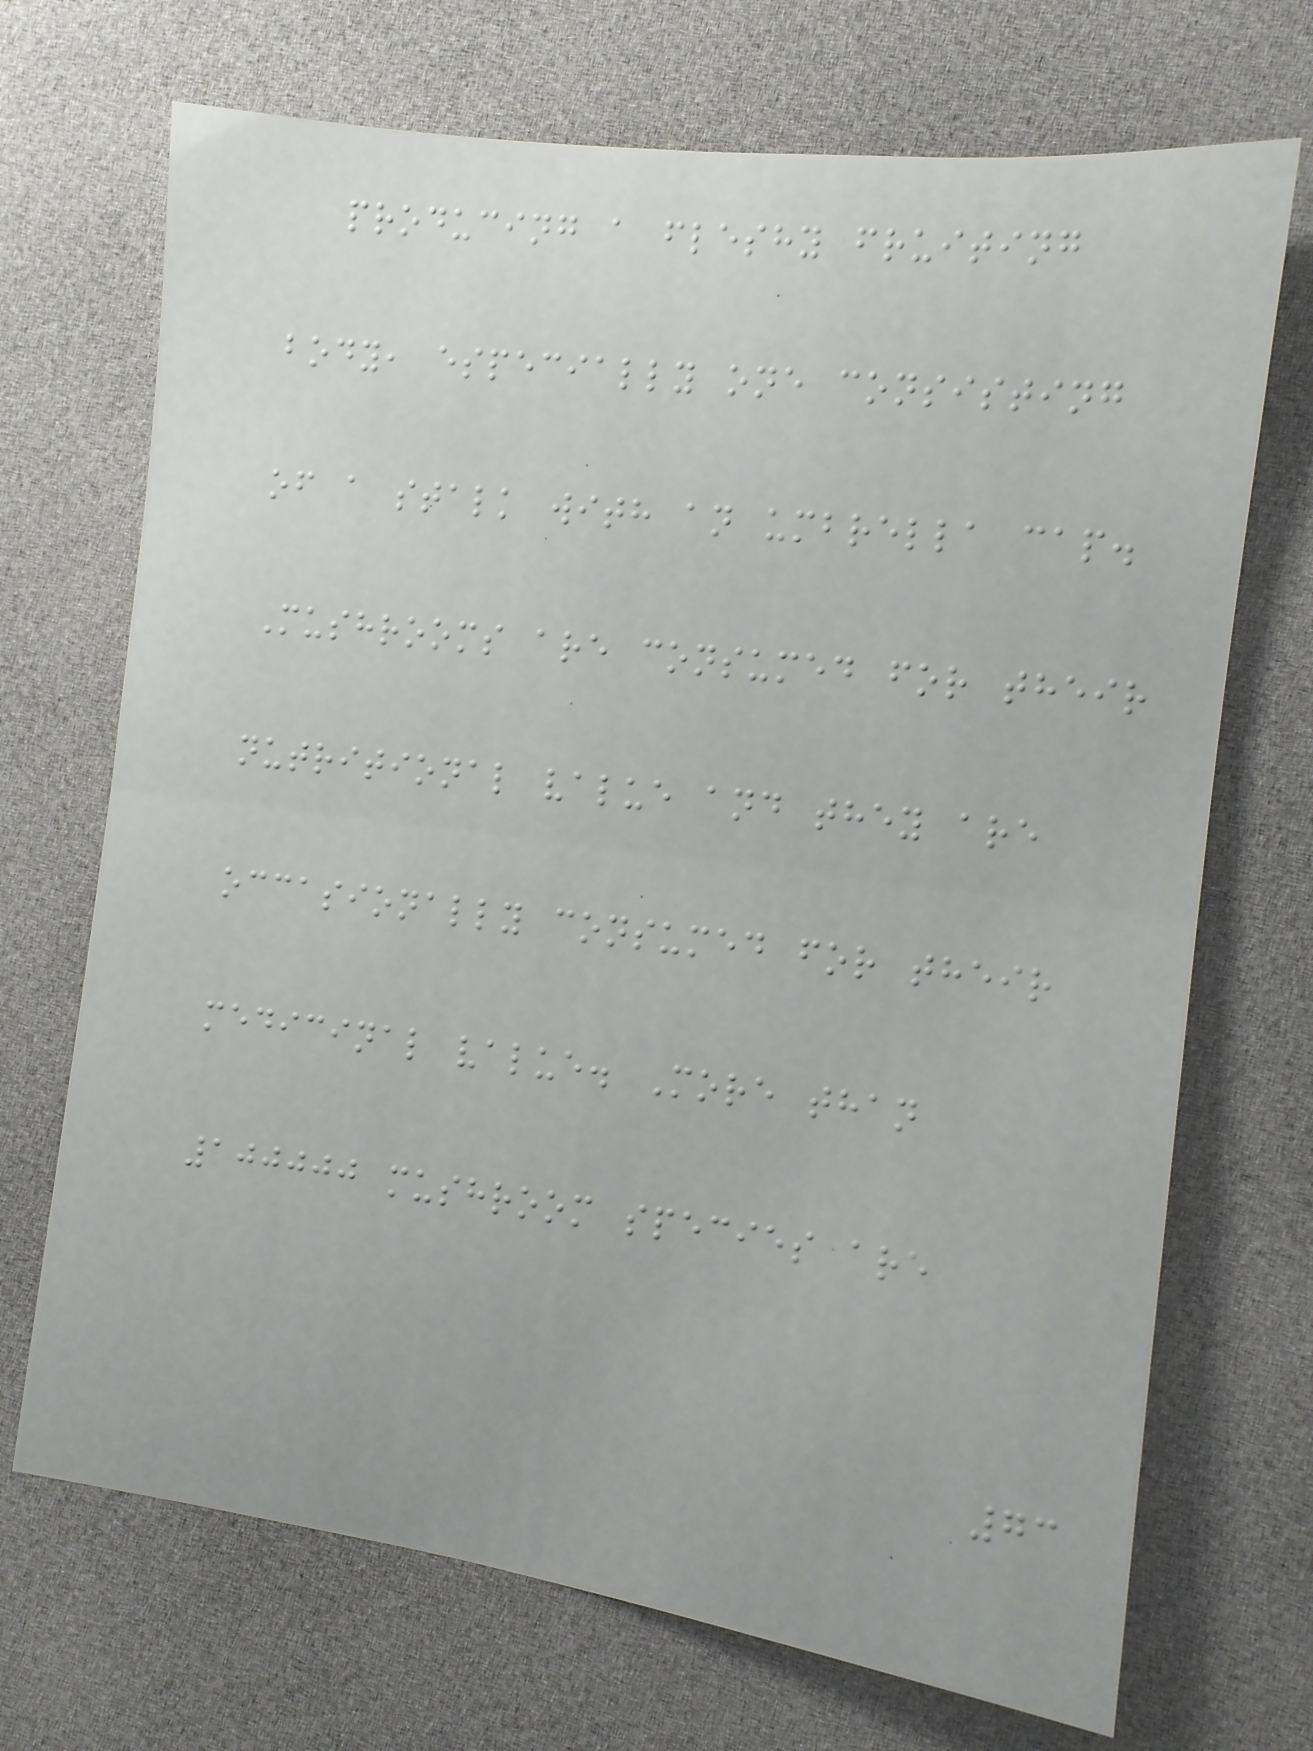producing a fleshy fruiting
body, especially one consisting
of a stalk with an umbrella cap.
Mushrooms are consumed for their
nutritional value and they are
occasionally consumed for their
medicinal value. More than
100000 mushroom species are
73
